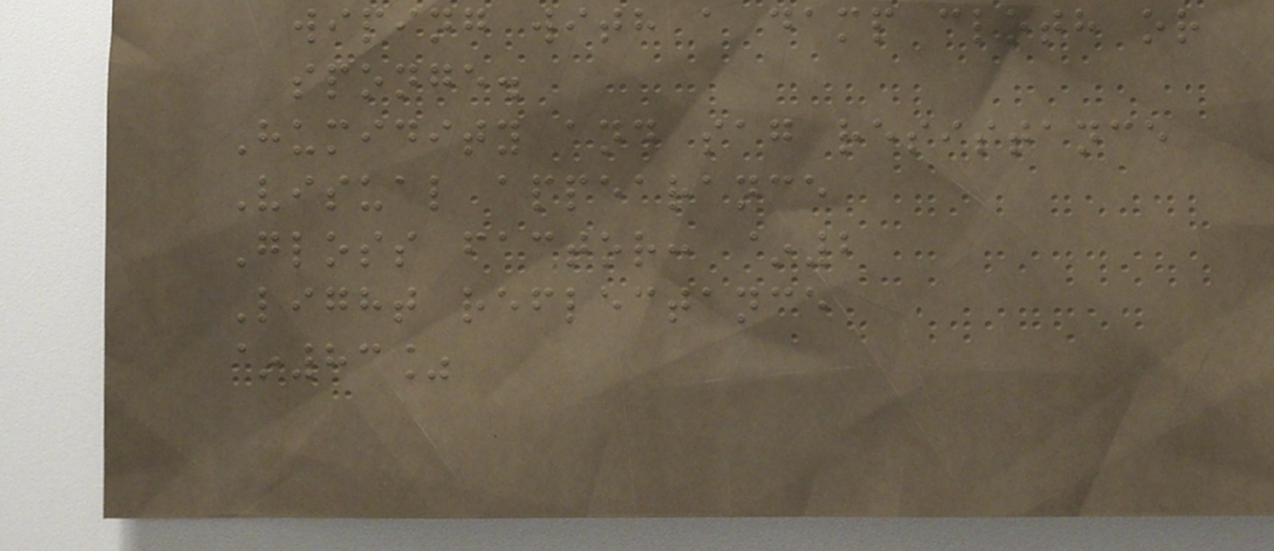wiping with a damp cloth or
sponge.
Humidity and sag resistance
Visual appearance
Gloss factor: ~2
Light reflectance
~83%
